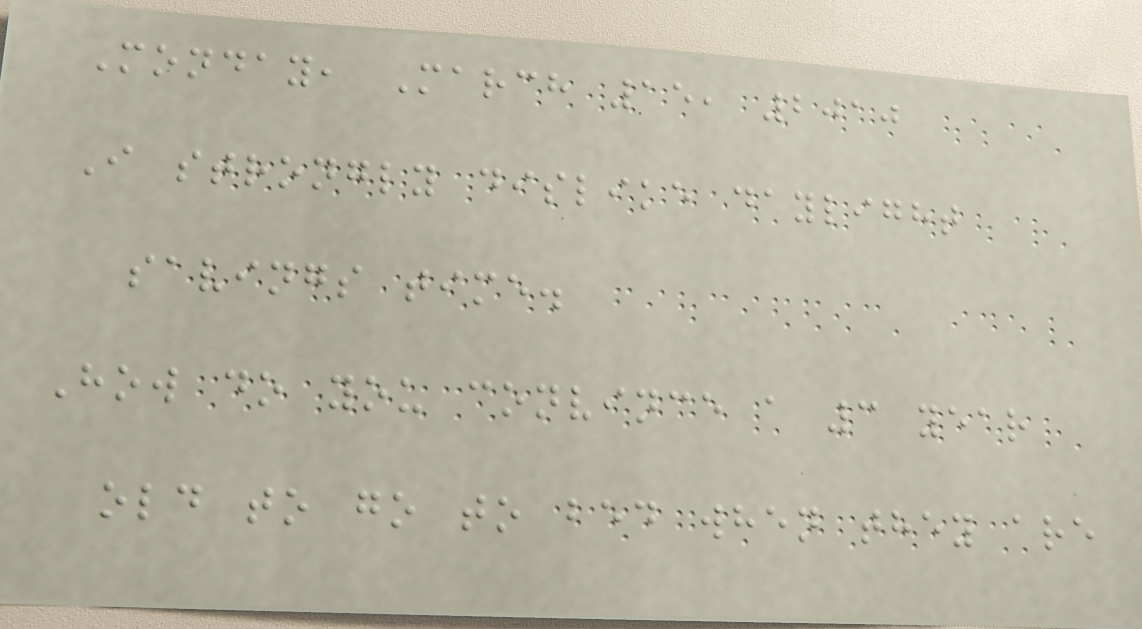Monday, March 15, 2010
I strongly dislike daylight
savings time.
How do you convince a 3 year
old to go to bed when they are
